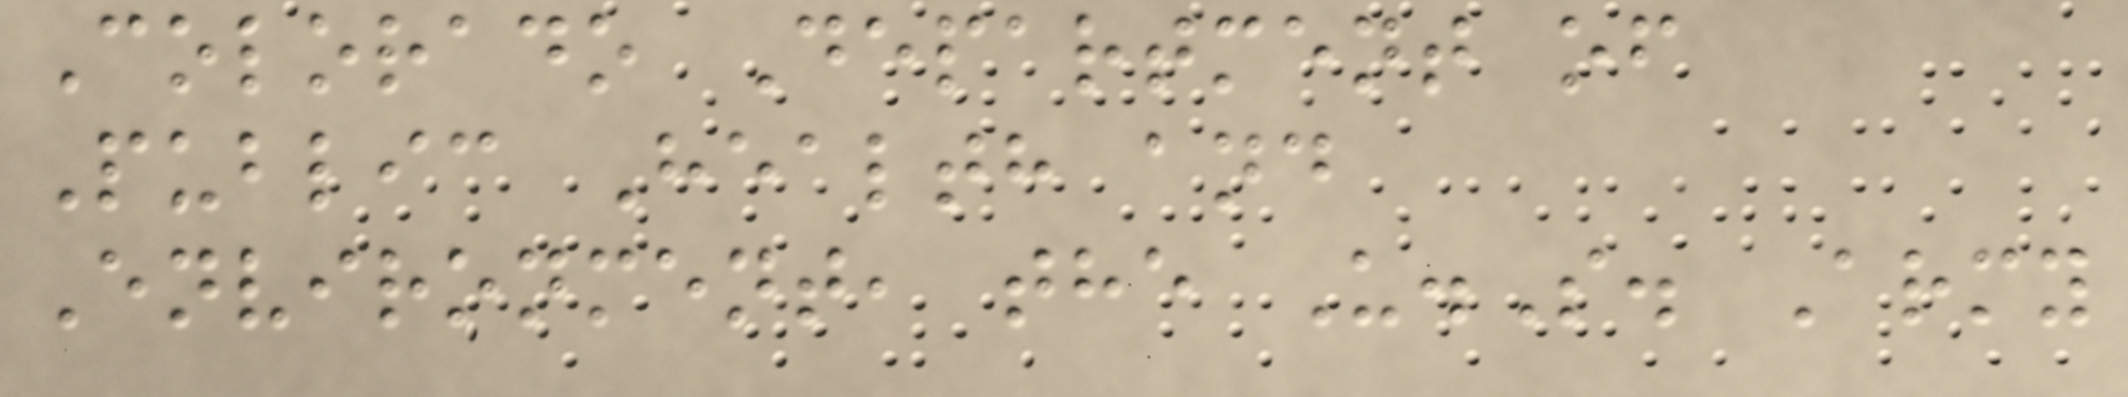Colorado Department of
Public Health and
Environment, the U.S. Army
